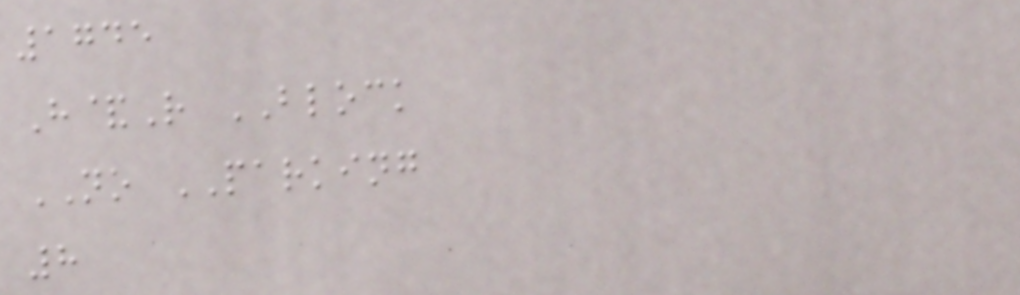1745
H&R BLOCK
NO PARKING
8
